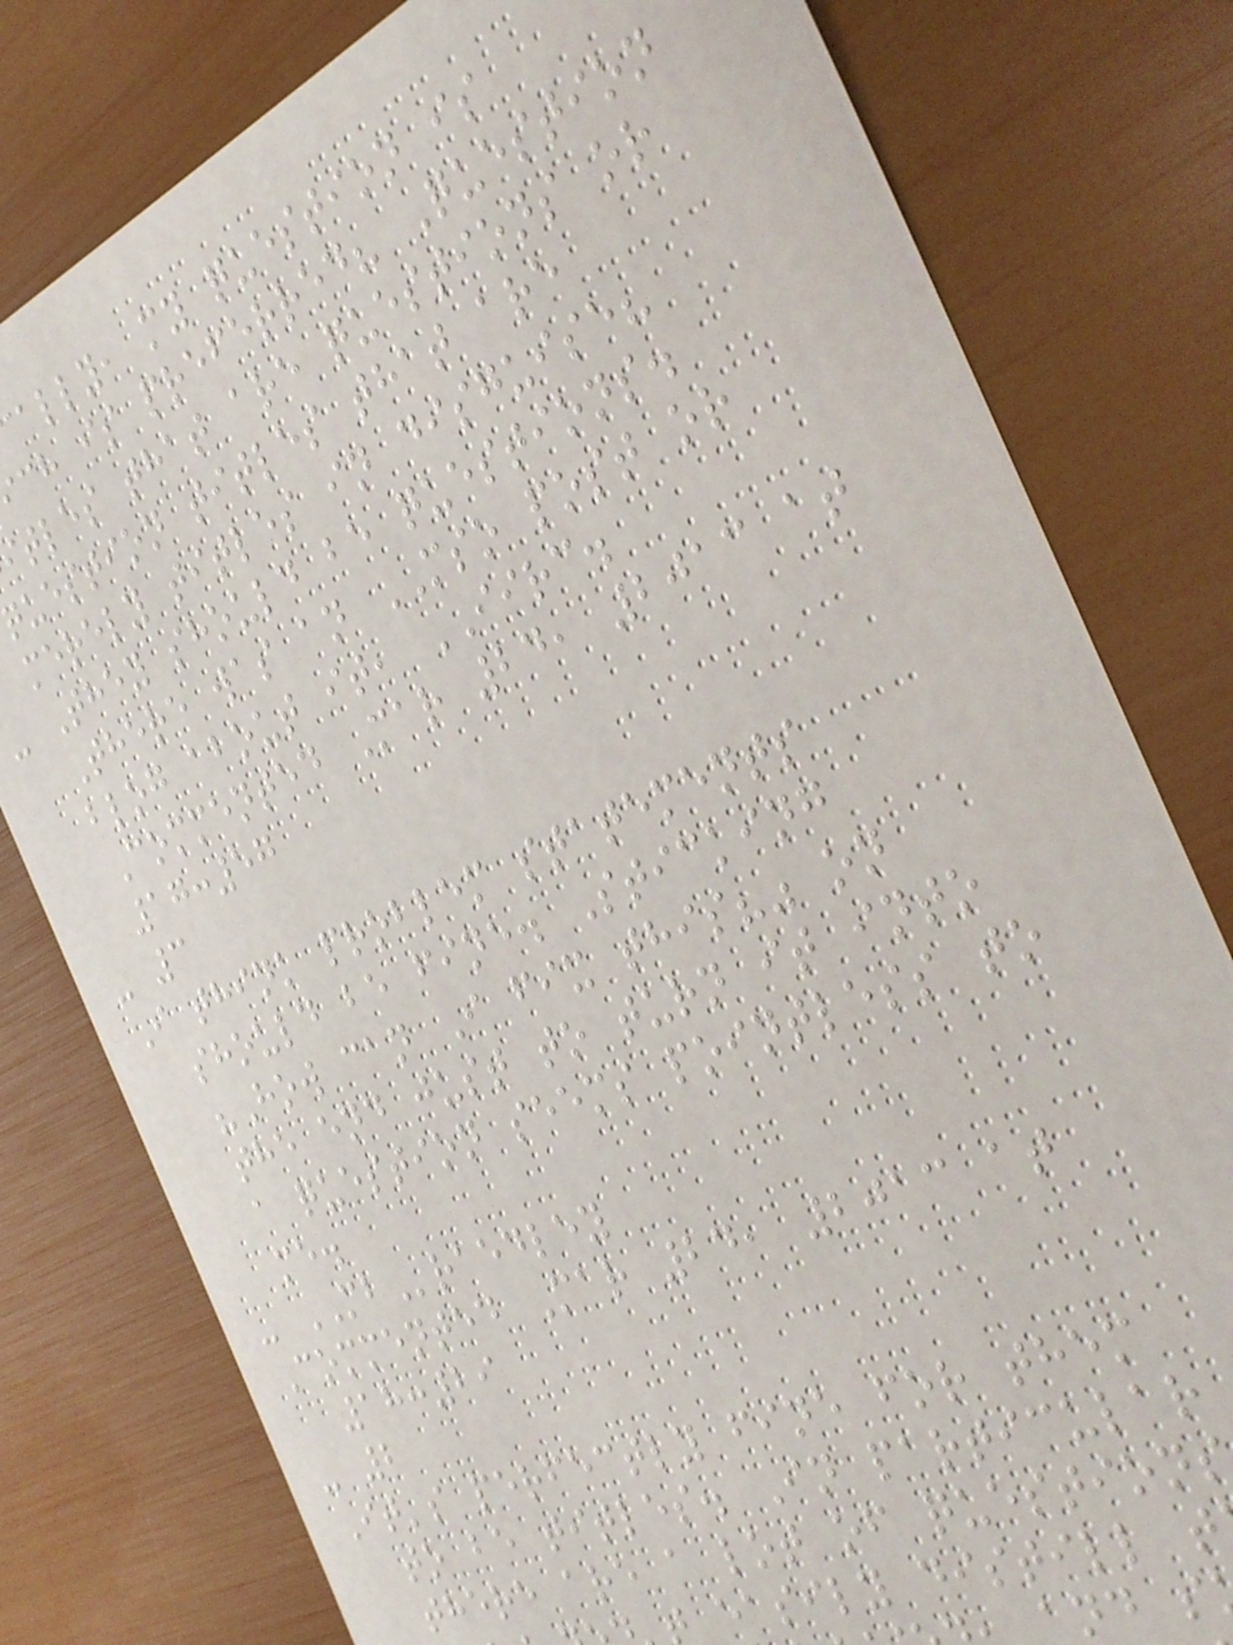ally, my question is
ch is preferred? Question
tles that are questions or
question titles that are
merely titles in disguise?
- They should be questions.
There was an MSO post or
blog about it, IIRC.
Commented Mar 24, 2013 at
17:57
- 3
I think problem statements
should be fine. Sticking
"How can I fix this?" on
the end just to turn it into
a question seems pointless to
me.
- MBraedley
Commented Mar 24, 2013 at
18:29
- 2
It's perfectly fine for them
to be titles. In particular
there are a lot of question
t easily distill t
